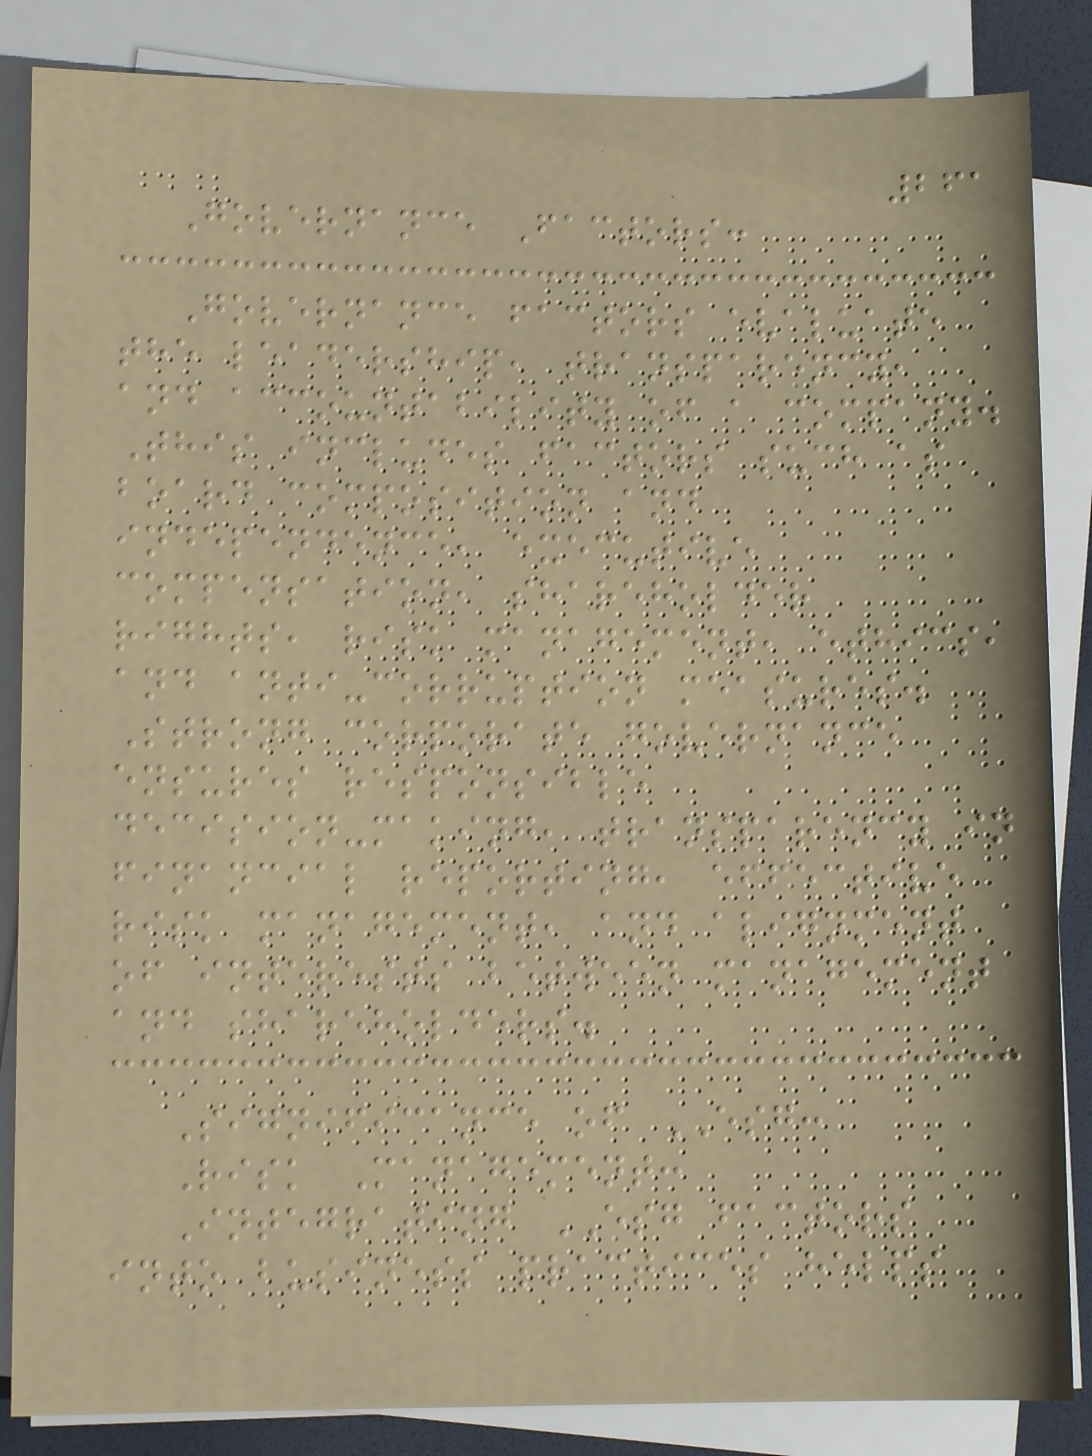261
Governance Factors:
Governance factors evaluate
the leadership, transparency,
and accountability of a company.
This includes factors such as
board composition and
independence, executive
compensation, shareholder
rights, risk management, ethics,
and anti-corruption measures.
Strong corporate governance
ensures responsible
decision-making, transparency in
financial reporting, effective
risk management, and alignment
of interests between management
and shareholders.
Significance of ESG:
Risk Management:
Integrating ESG factors
into business practices helps
